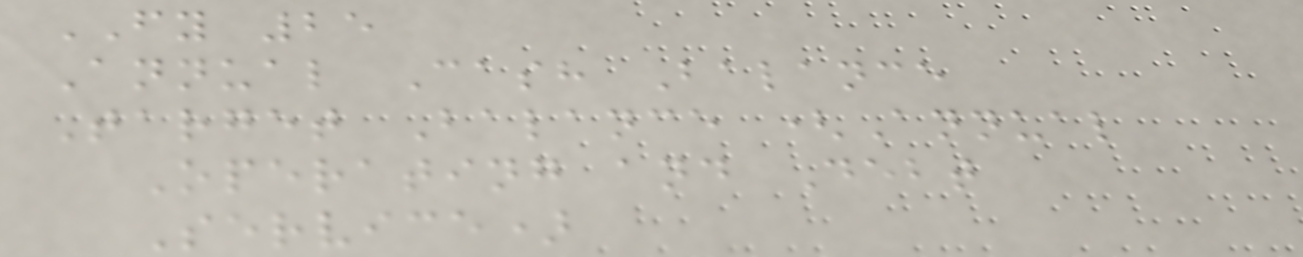FY 25
Annual Cash Balance
Target Balance (Annual
Operating and Debt
Service)
